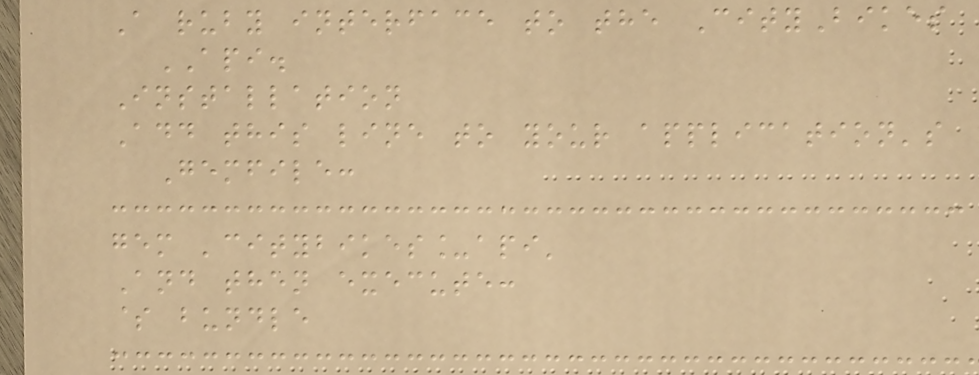A ruby interface to the CityBikes
API.
Installation
Add this line to your application's
Gemfile:
gem 'citybikes_api'
And then execute:
$ bundle
